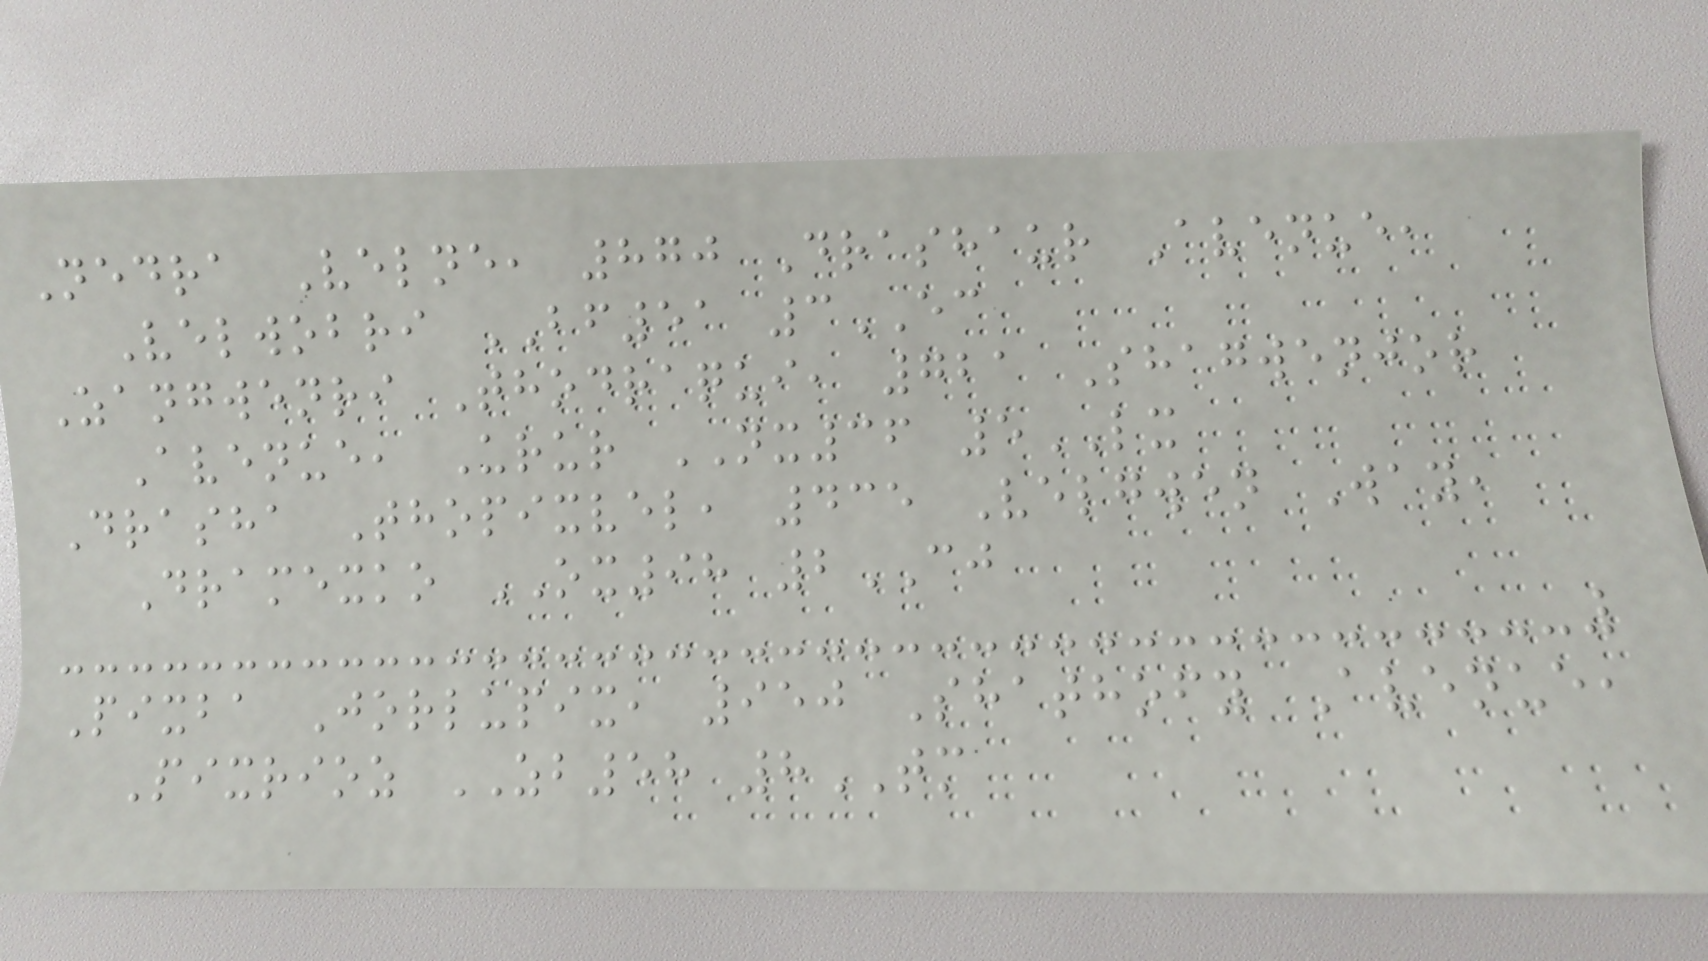Nedra Velne, 870 Drashaur Avenue,
Velwobri BF51 3EC
Zangwenri Thodraqui, 721 Shagwenjor
Avenue, Urur NX36 5LX
Drasha Thopixvel, 435 Velgwen Way,
Dramexko OX98 2CJ
Pixba Jorlupix, 950 Shathofy Avenue,
Pixrioz ZB58 8TM
